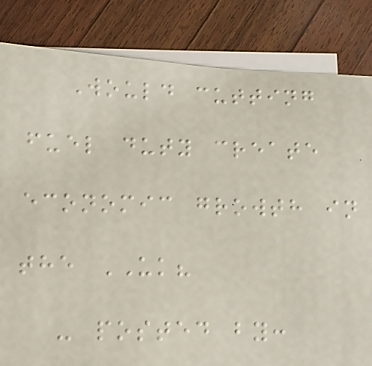Would cutting
fuel duty create
economic growth in
the UK?
- posted by:
